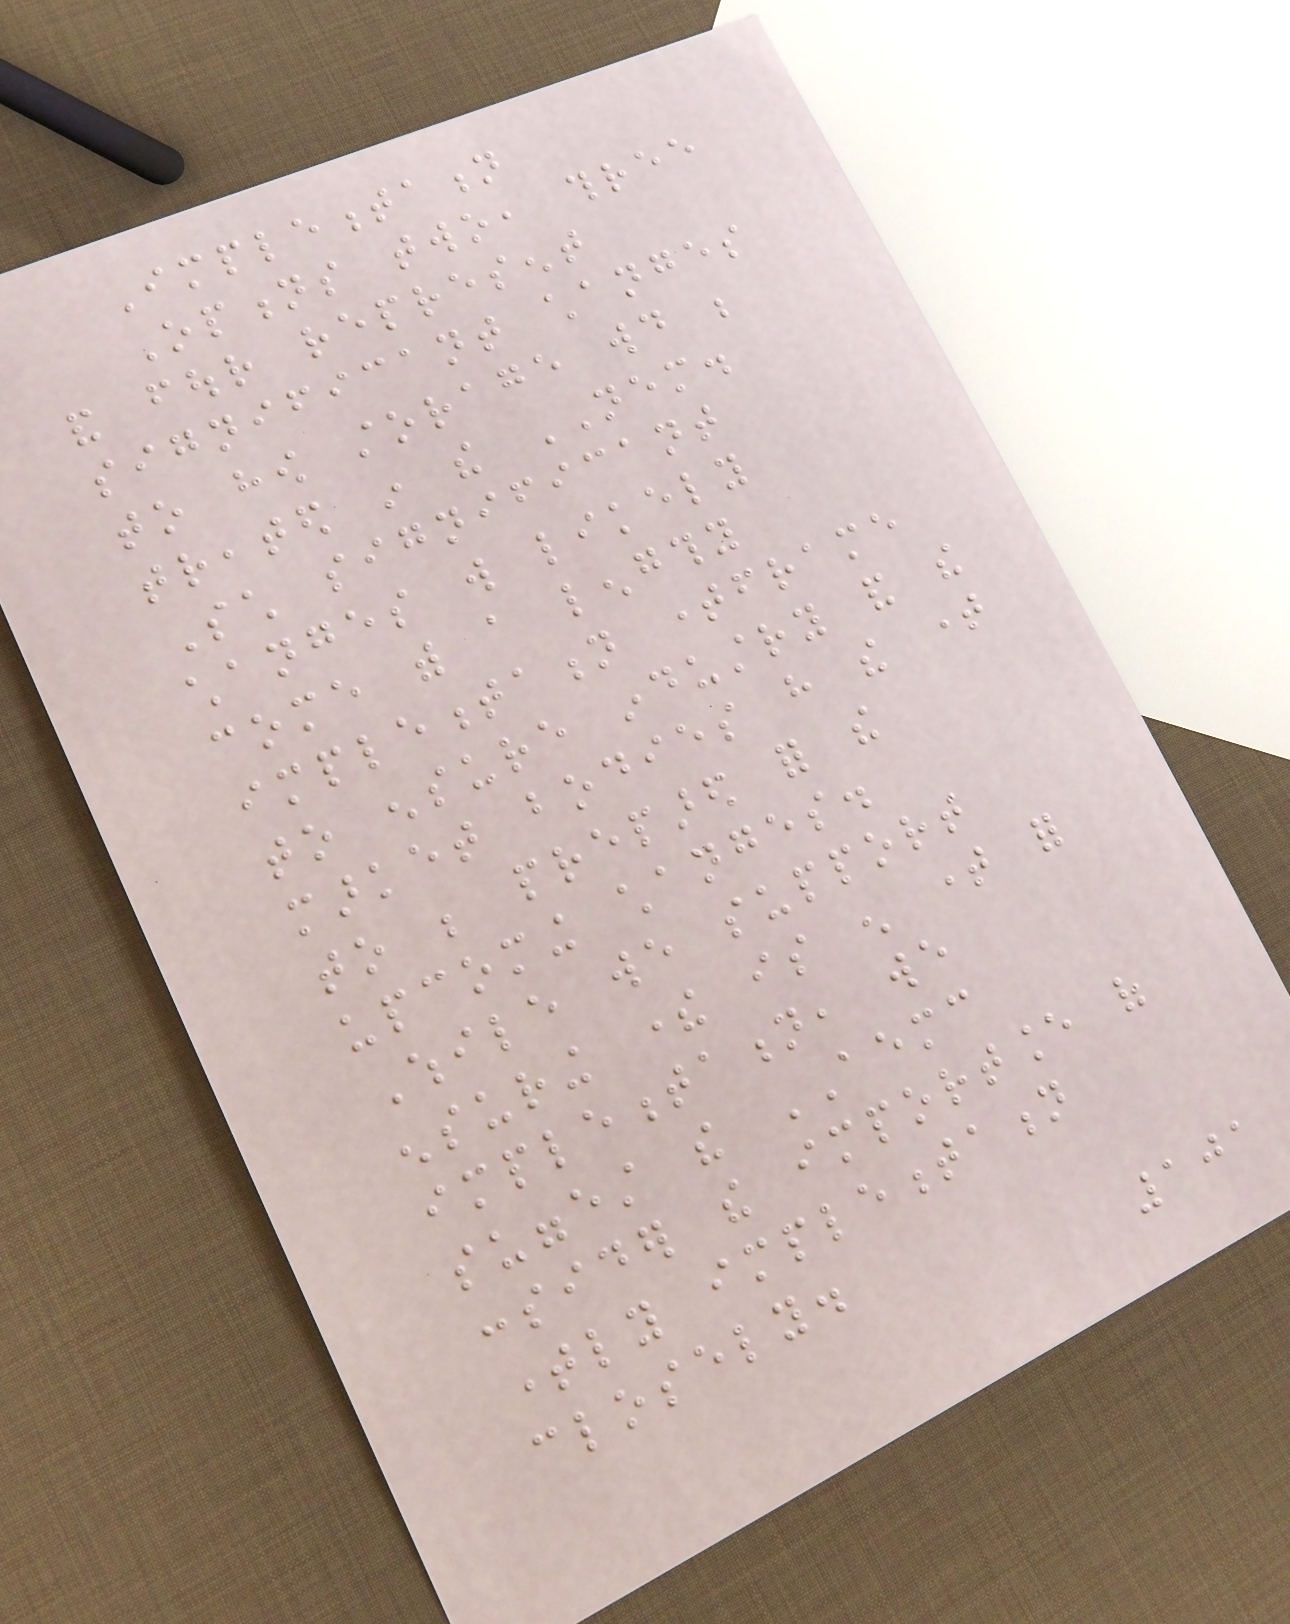Implementation
Options two, three
and four represent
significant changes
to how storage would be
treated in the NEM.
Such significant
changes will likely
come with a lengthy
implementation timeframe
to ensure industry and the
market bodies have the time
to be prepared for the
upcoming changes.
While we support
ensuring there is enough time for
implementation, we
suggest the AEMC
consider the importance of
timely implementation
closely.
101
